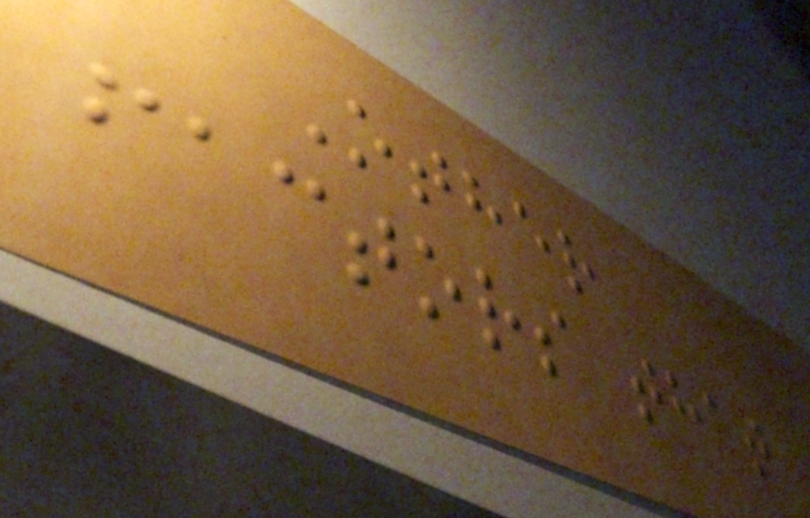Other
factors that
